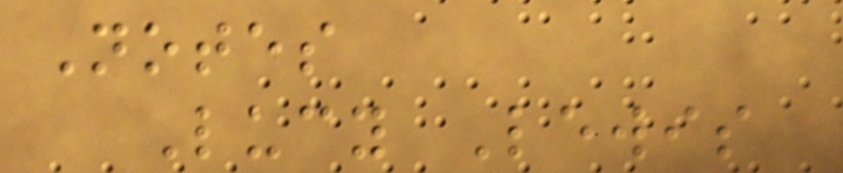Notes
Lucy Lewis
